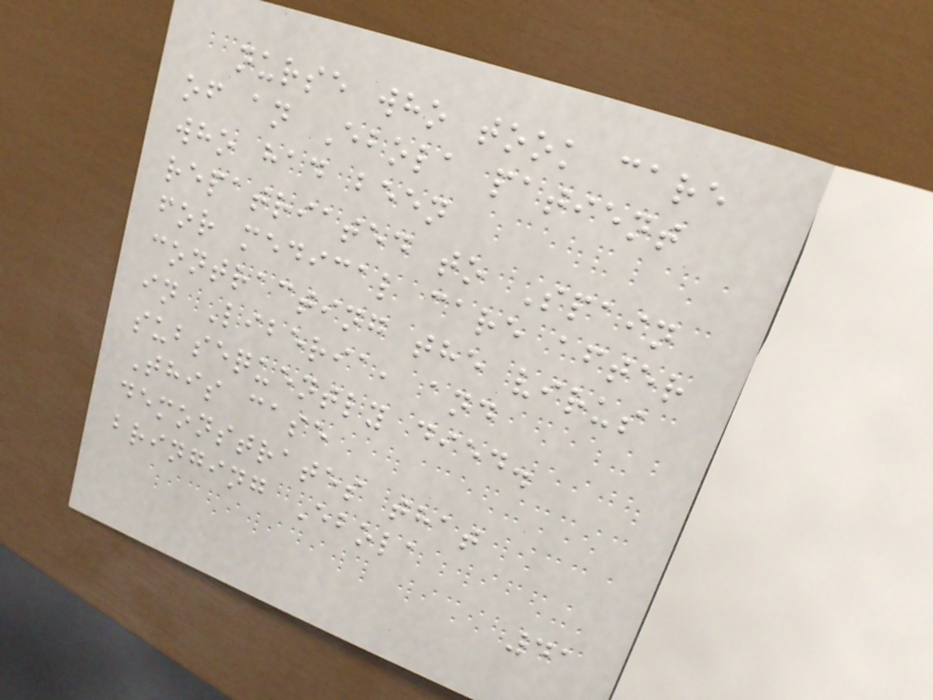nurse who took care
of an Ebola patient
who had been
repatriated to Spain
for medical care after
contracting the virus
in Liberia, and
subsequently died.
This case
demonstrates that
bringing Ebola
41
